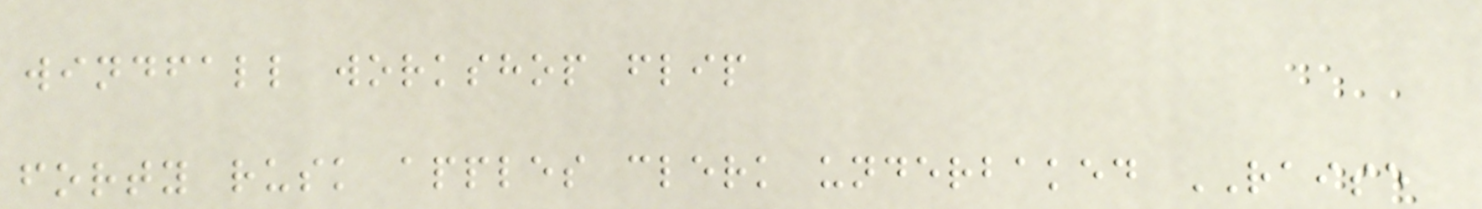windfall workshop flip
forty rusk apples clerk underbaked RAISE
